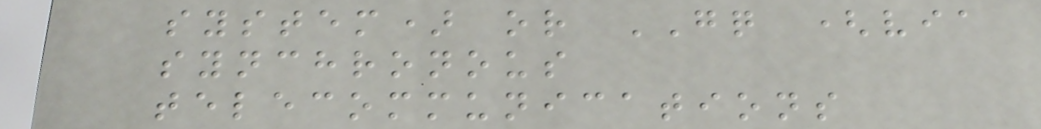system) or GQ (via
synchronous
telecommunications
